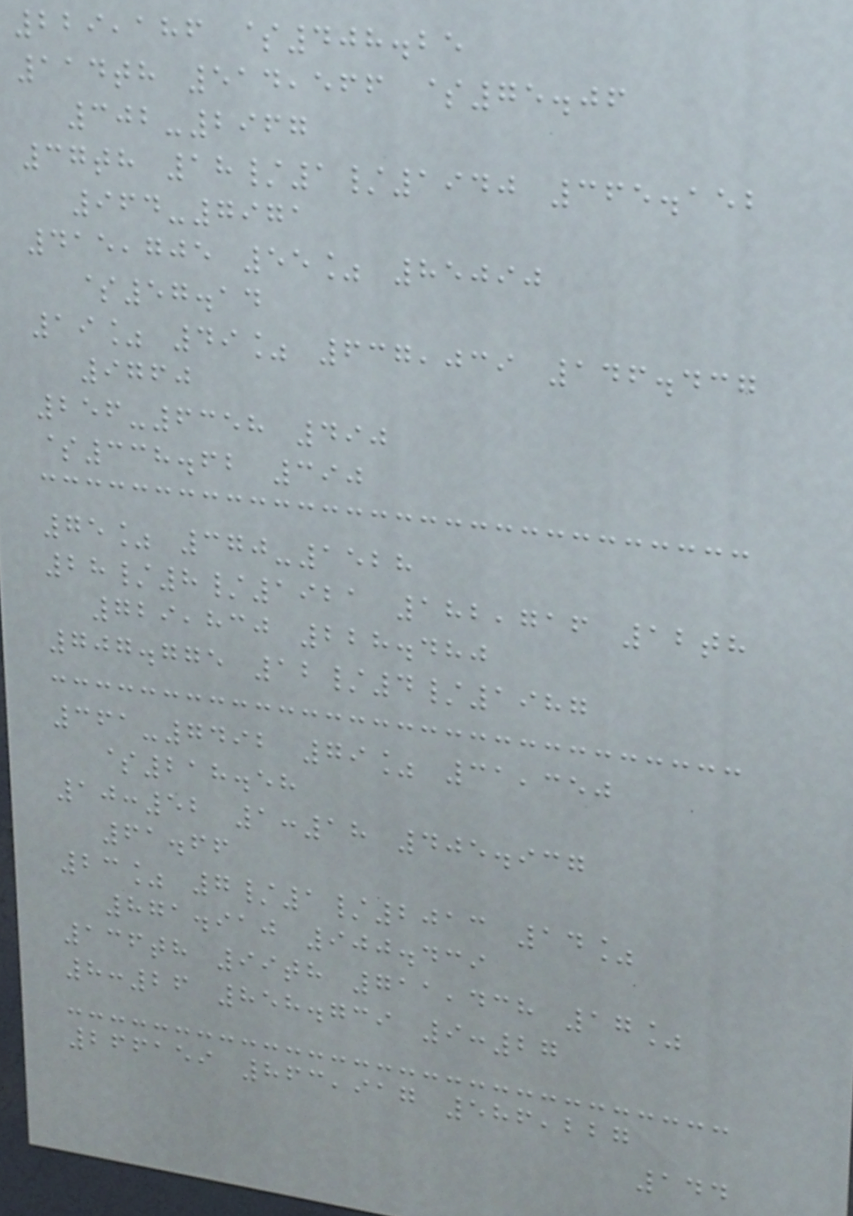229,186 $408.25
114th 514,566 $75.06
302-2967
37th 18/1/1940 365.152
964-7971
415,705 55% 85090
$57.14
19% 49% 637,039 146.437
9760
256-6358 490
$338.62 390
75% 370-1528
28/8/1921 182,716 12th
729,830 228.480
707.775 12/4/1987
361-7492 79% 31,350
$218.58
10:52 1:18 405.937
61.66
23% 7/1/2013 14%
871.910 900.439
136th 99th 711,438 17%
8:26 858.739 9:27
266159 863,917 586,227
144
